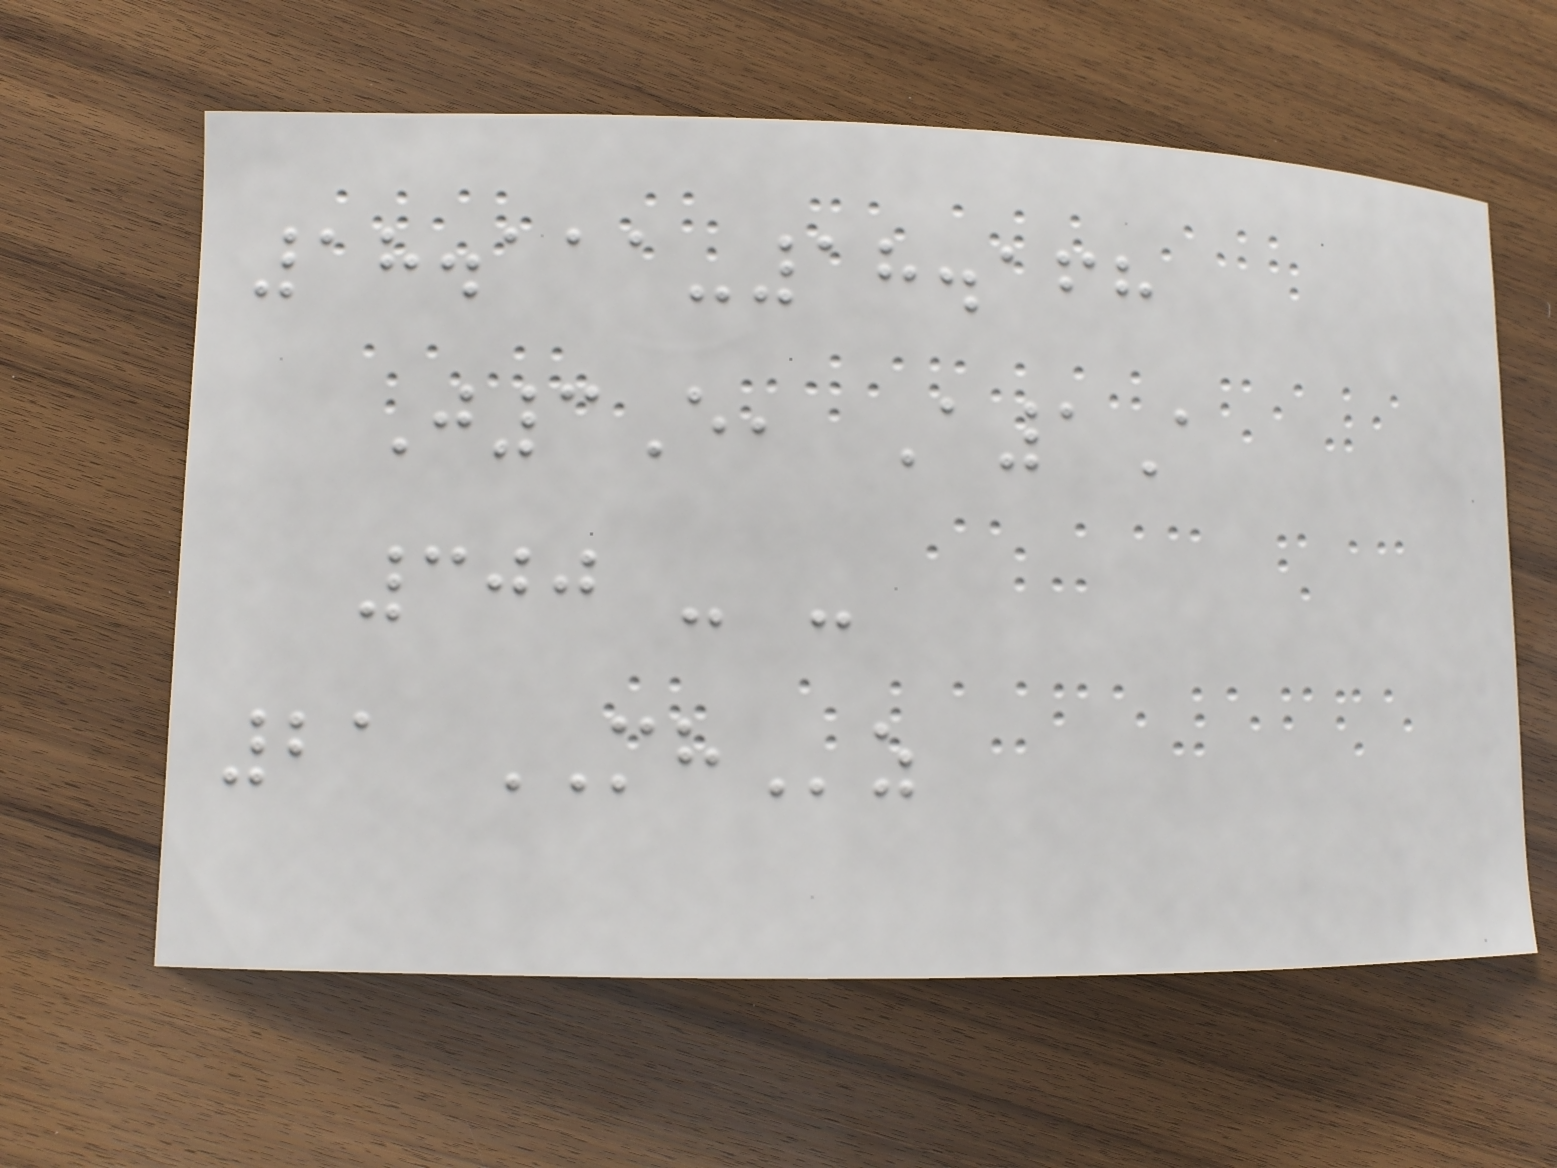18.111-18.168
J3E, A1A
300 - -
21 MHz
